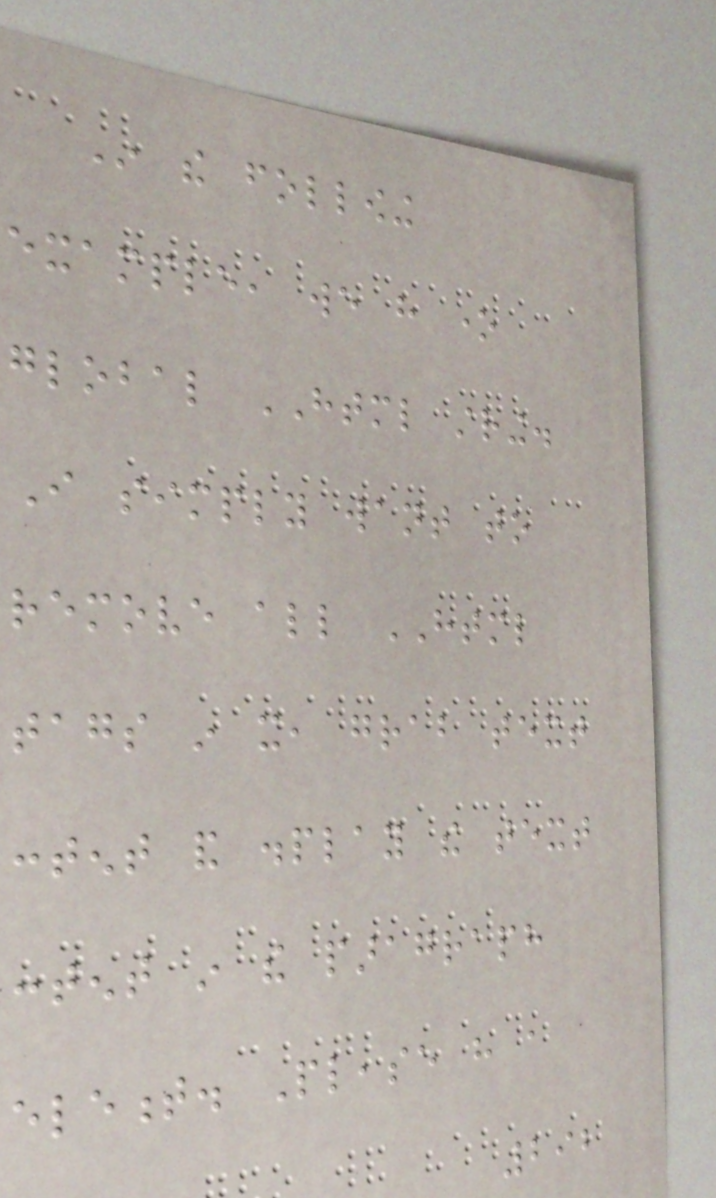In the following
example, we have one
global HTML string.
I simply want to
remove all HTML
tags in it, grab text
content and display the text
content in the paragraph
element. Please have a
292
